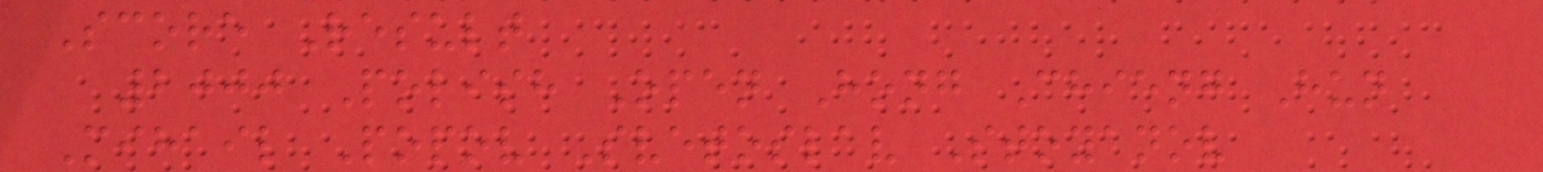Score Result
2000 Polish Open Hong Chieng Hun
Mihail Popov Svetoslav Stoyanov
